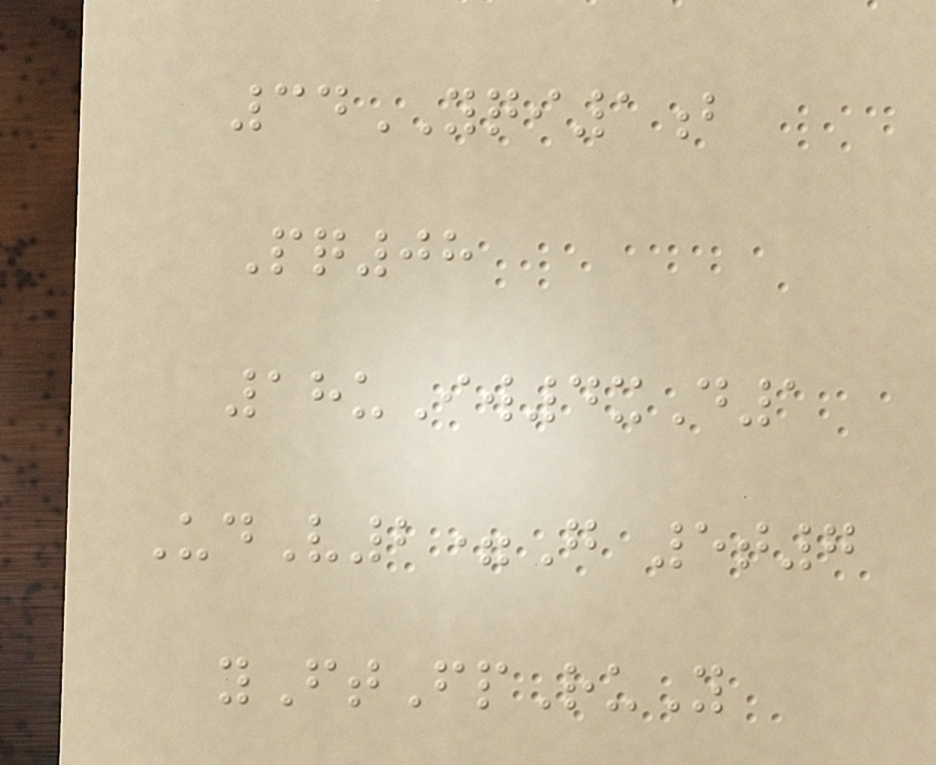34YQI1b
Pq08
18uIw4xD1
UdV2=G 5t7
yFtFpRuY
